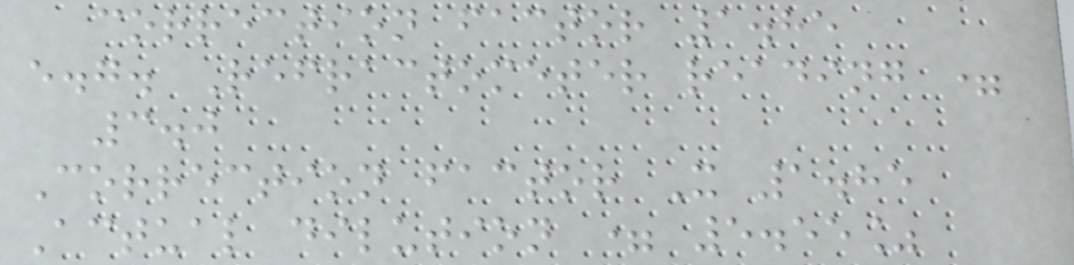correction factor 1.85
e.g. Refractometer reading =
3.0
Correction factor X 1.85
Actual dilution = 5.55%
